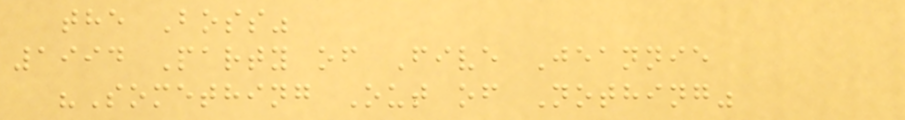the Boss"
1994 Party of Five Jeannie
"Something Out of Nothing"
